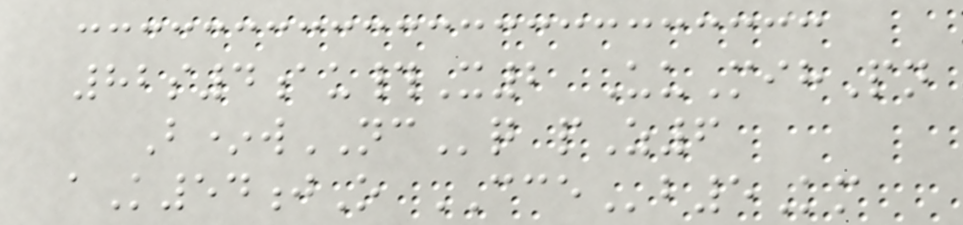82s4au#X2 UuMihPn
B*wNCq pZ6
aK54jO CCEb5Km
